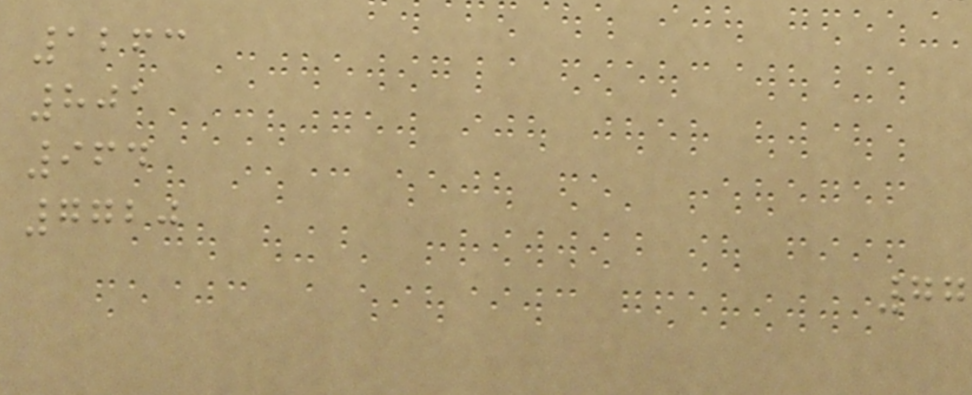1263
801
964
7720
77
